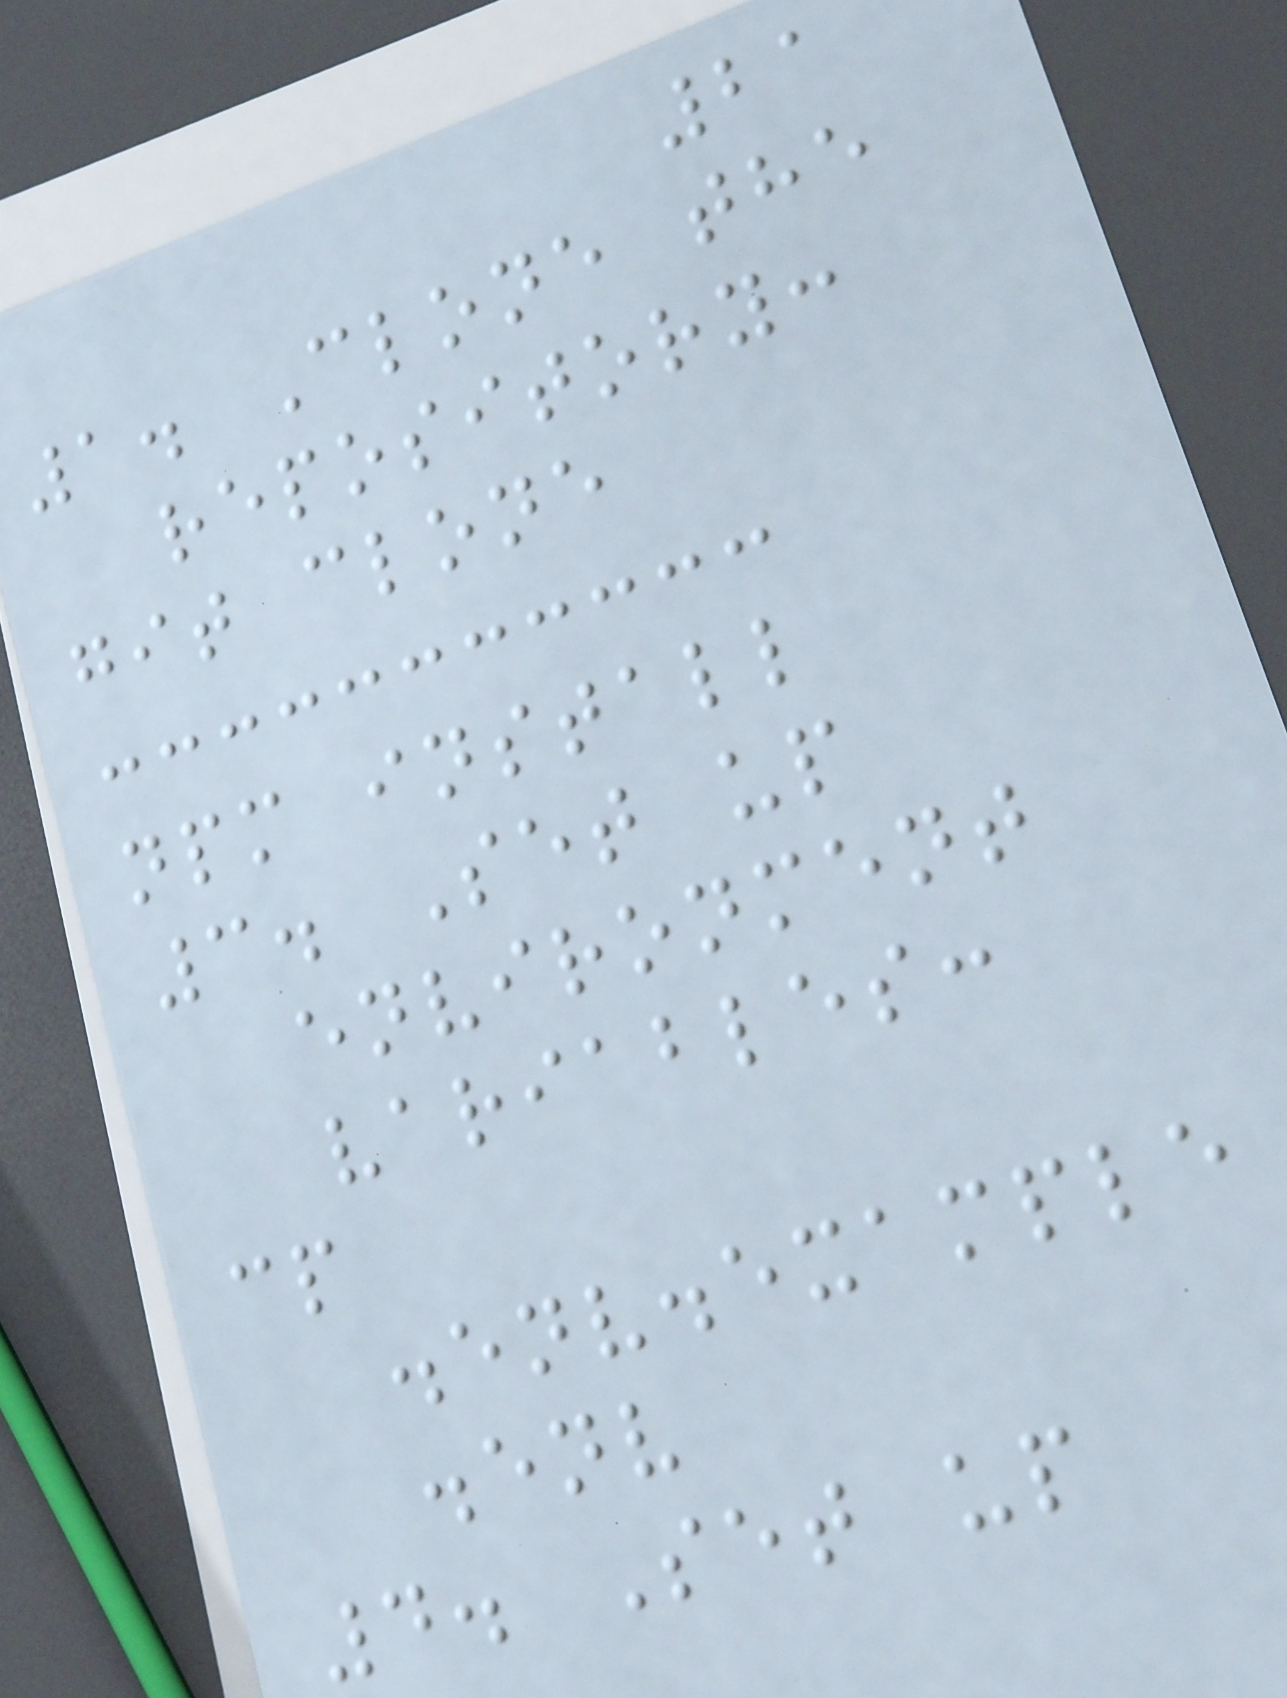21
1. Clone the
repository:
git clone
npm install
3. Set up
environment
variables:
cp
.env.example
.env
4. Set up
